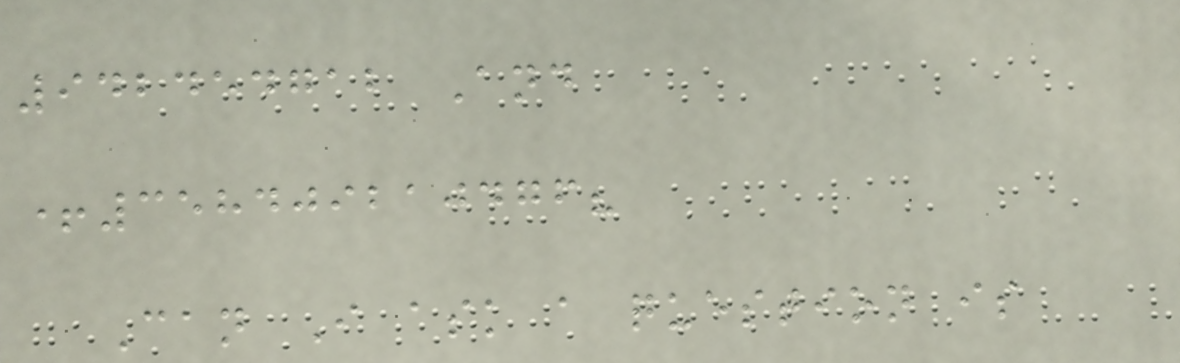942454712 And
+358409210476?
Can I ask a question is
